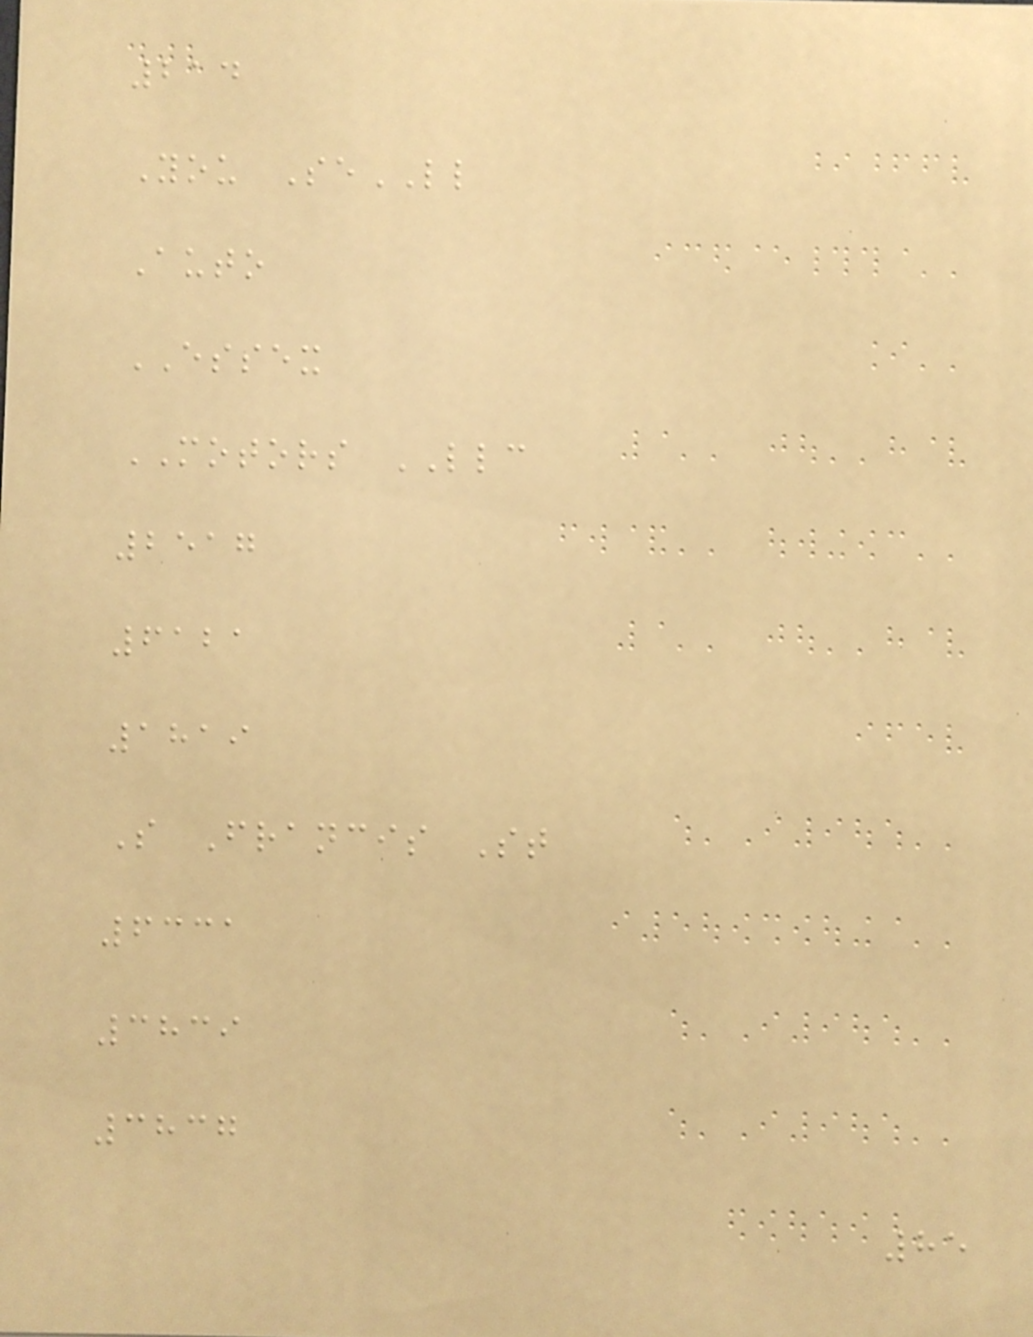214
You SeLL
Auto
ESSEX
MOTORS LLC
2517
6121
1819
S Francis St
6331
3839
3837
85
